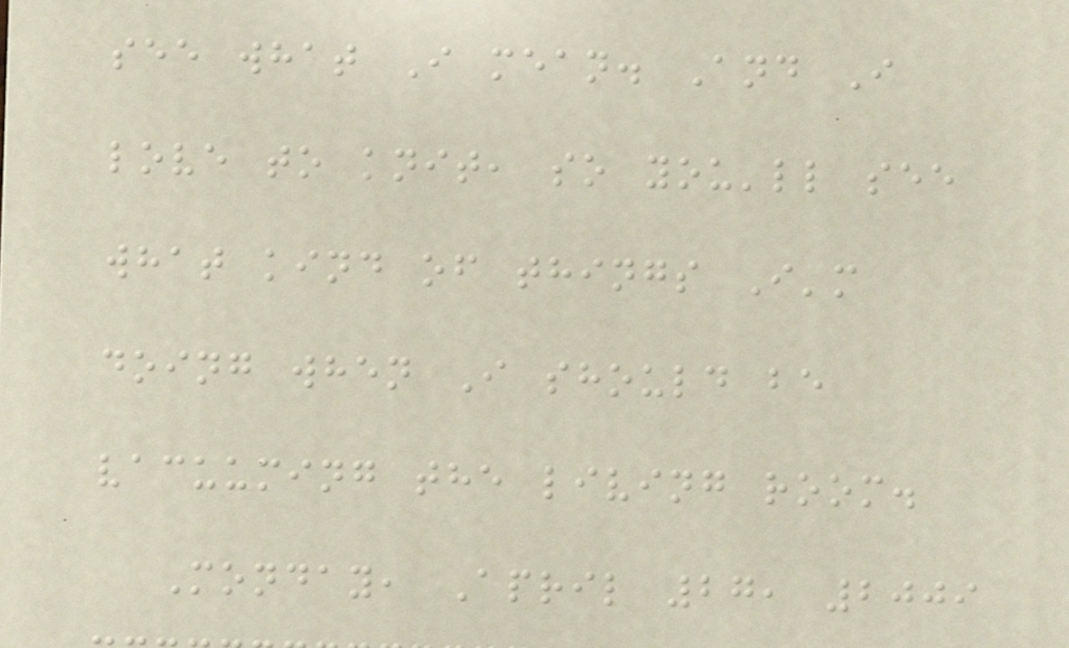see what I mean. And I
love to knit, so you'll see
what kind of things I'm
doing when I should be
vacuuming the living room.
Monday, April 27, 2009
